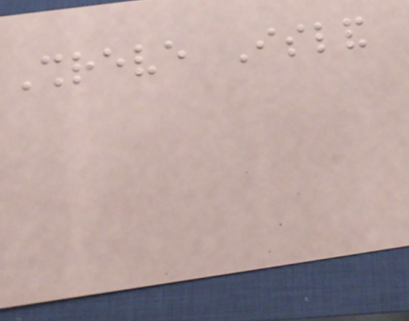Shreve Island
